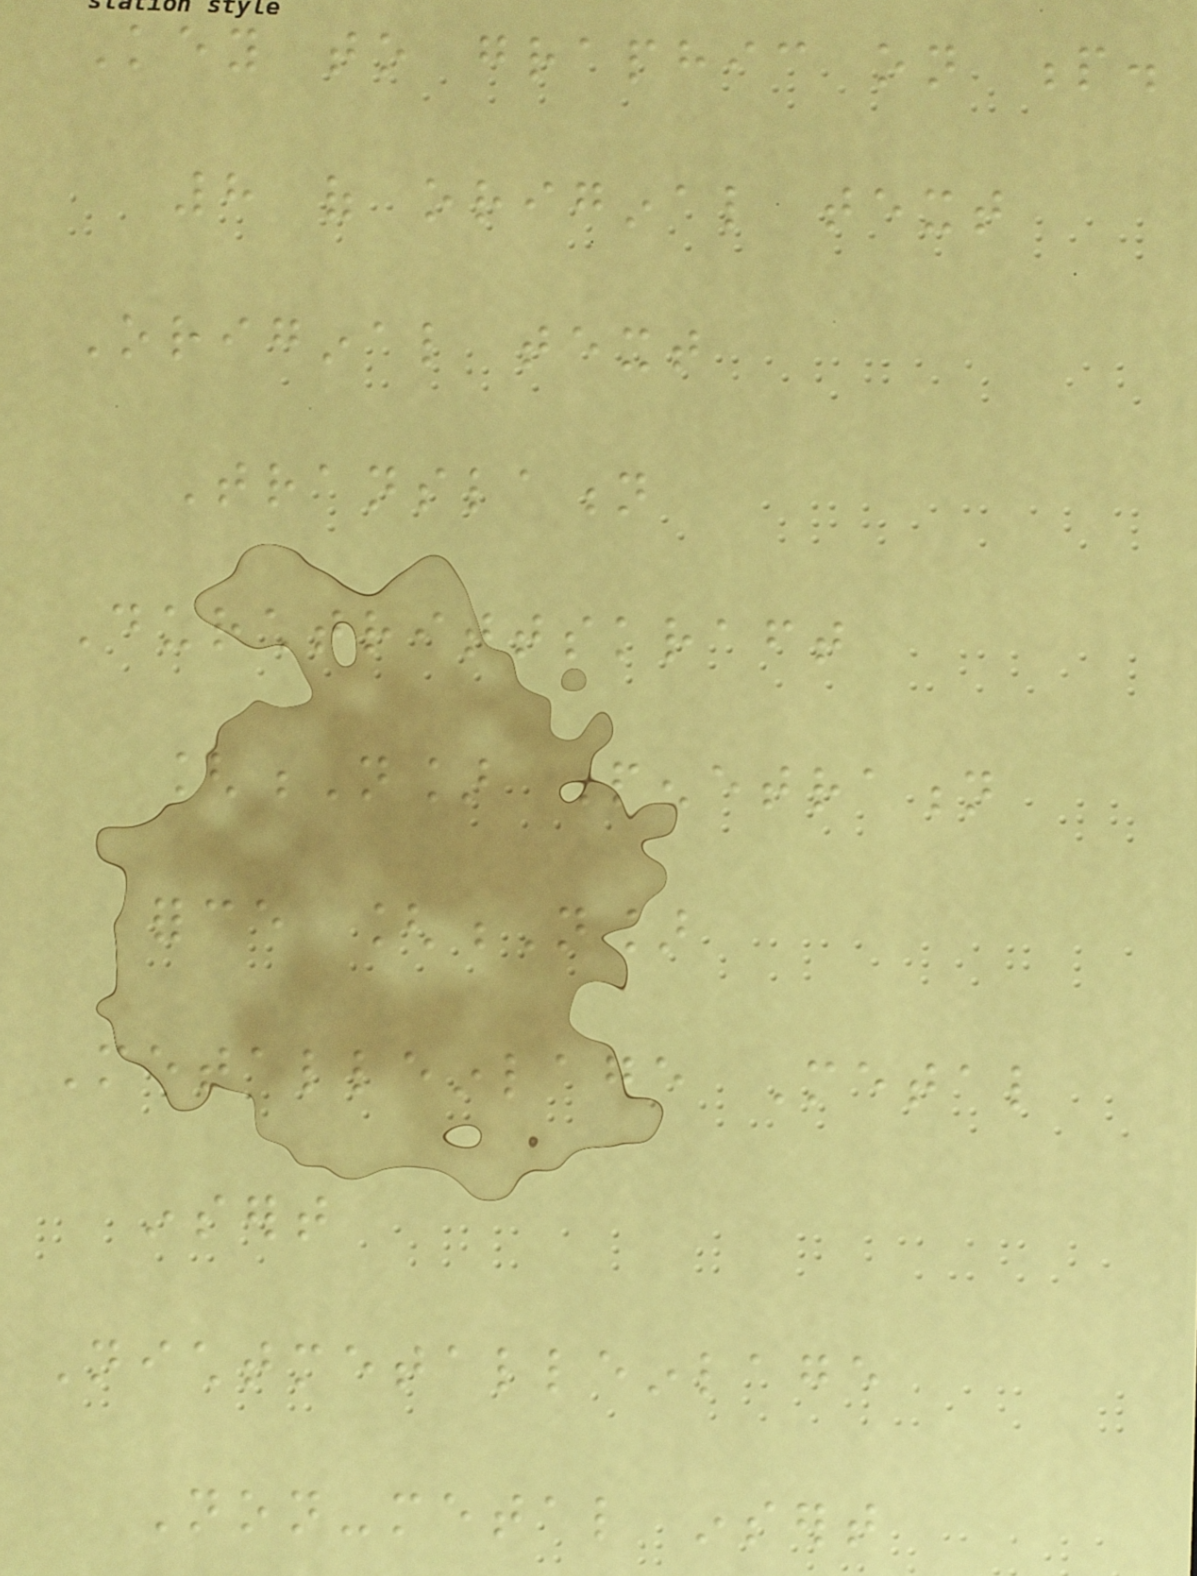Key to graphic on p.
8 of original text
Original text
Translation
Durchtrittskraft
[N] Penetration
force [N]
Metalleinlage Metal
insert
Nichtmetalleinlage
Non-metal insert
